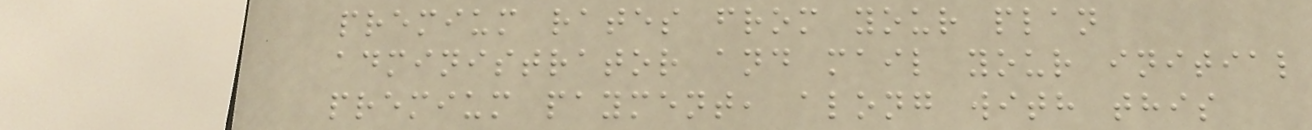premium rates from your plan
administrator and mail your initial
premium payment, along with this
